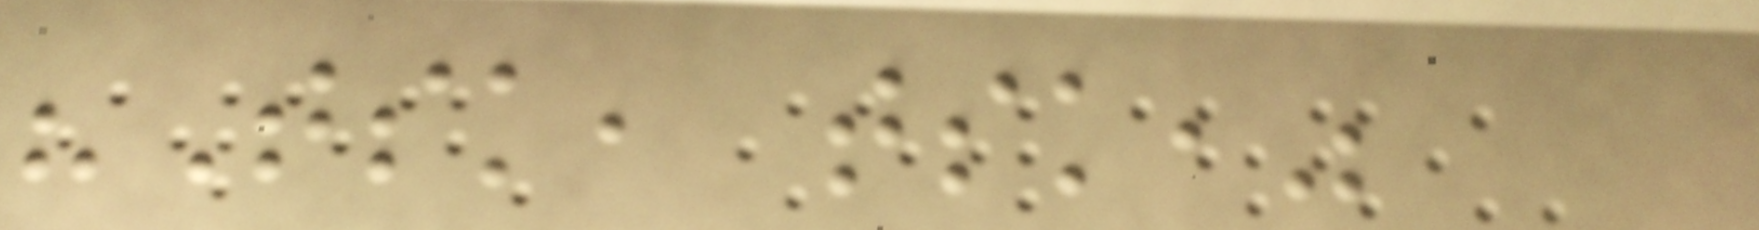"Tsk, tsk,"
